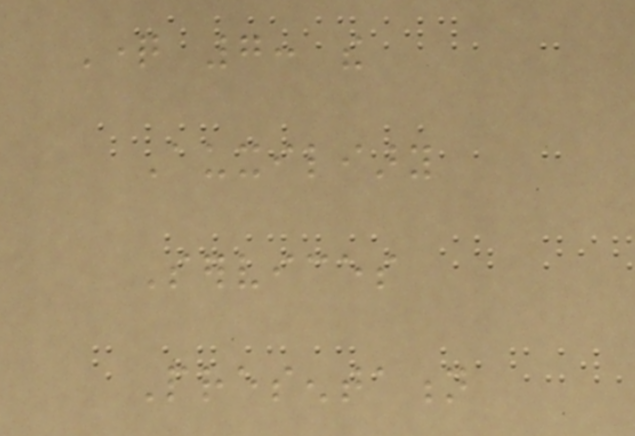Question 7: the
Auxiliary
Services
Presentation
